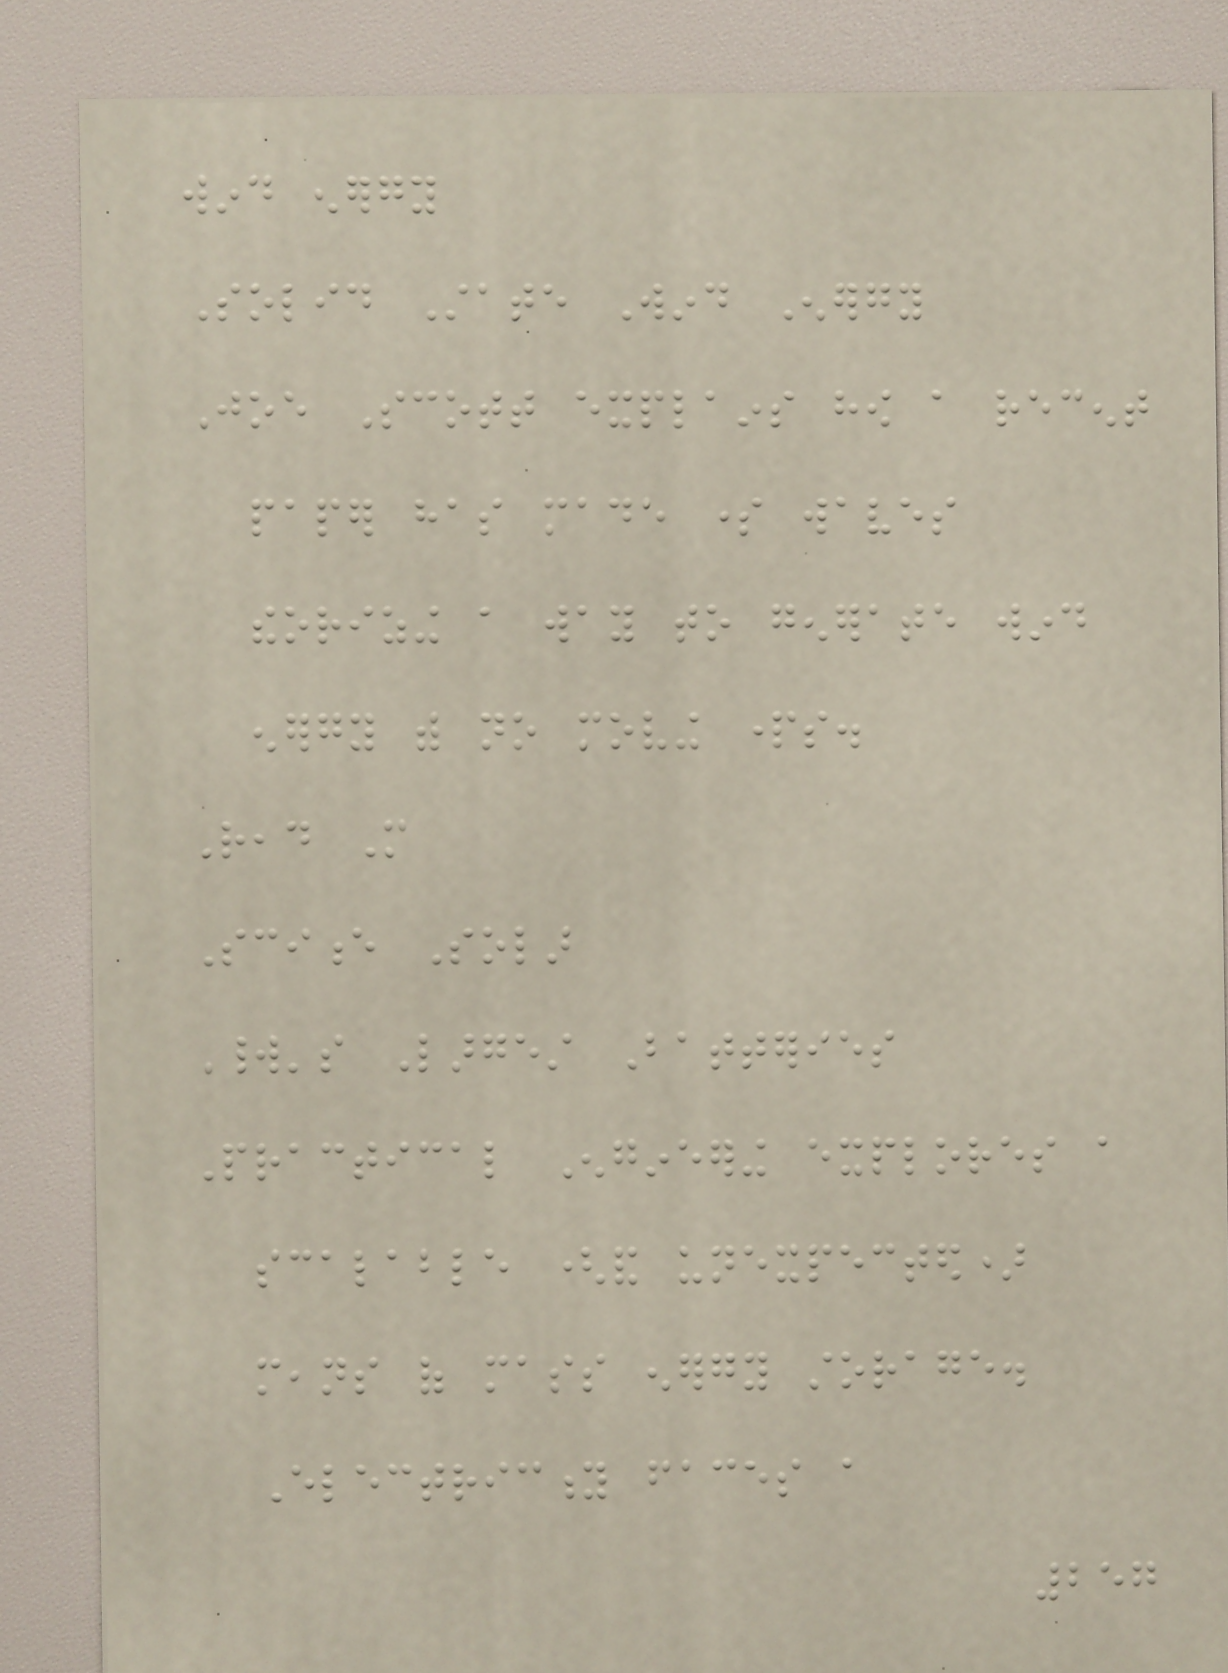wind energy
Solid State Wind Energy
Joe Scott explains how a recent
paper has made some waves
theorizing a way to generate wind
energy with no moving parts.
Read More
Science Solar
World's Largest Batteries
Practical Engineering explores a
scalable (and unexpected)
means of mass energy storage.
Electricity faces a
257
